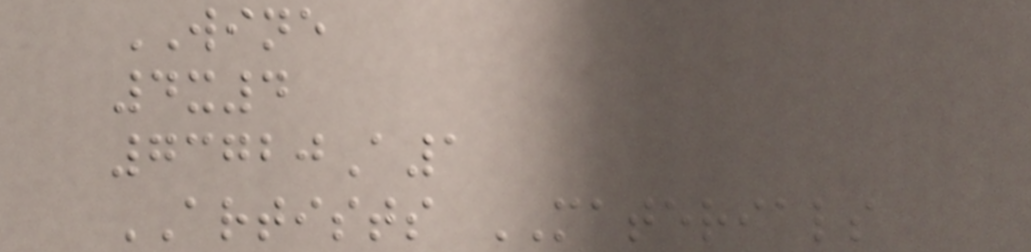WINE
4x4
73720A1
ARTISTS MATERIALS
